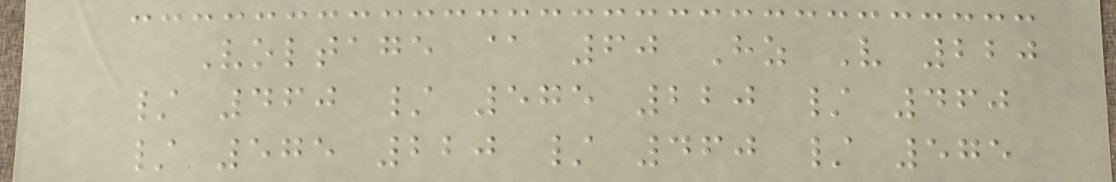Voltage @ 60 Hz V 220
/ 460 / 575 220 / 460
/ 575 220 / 460 / 575
